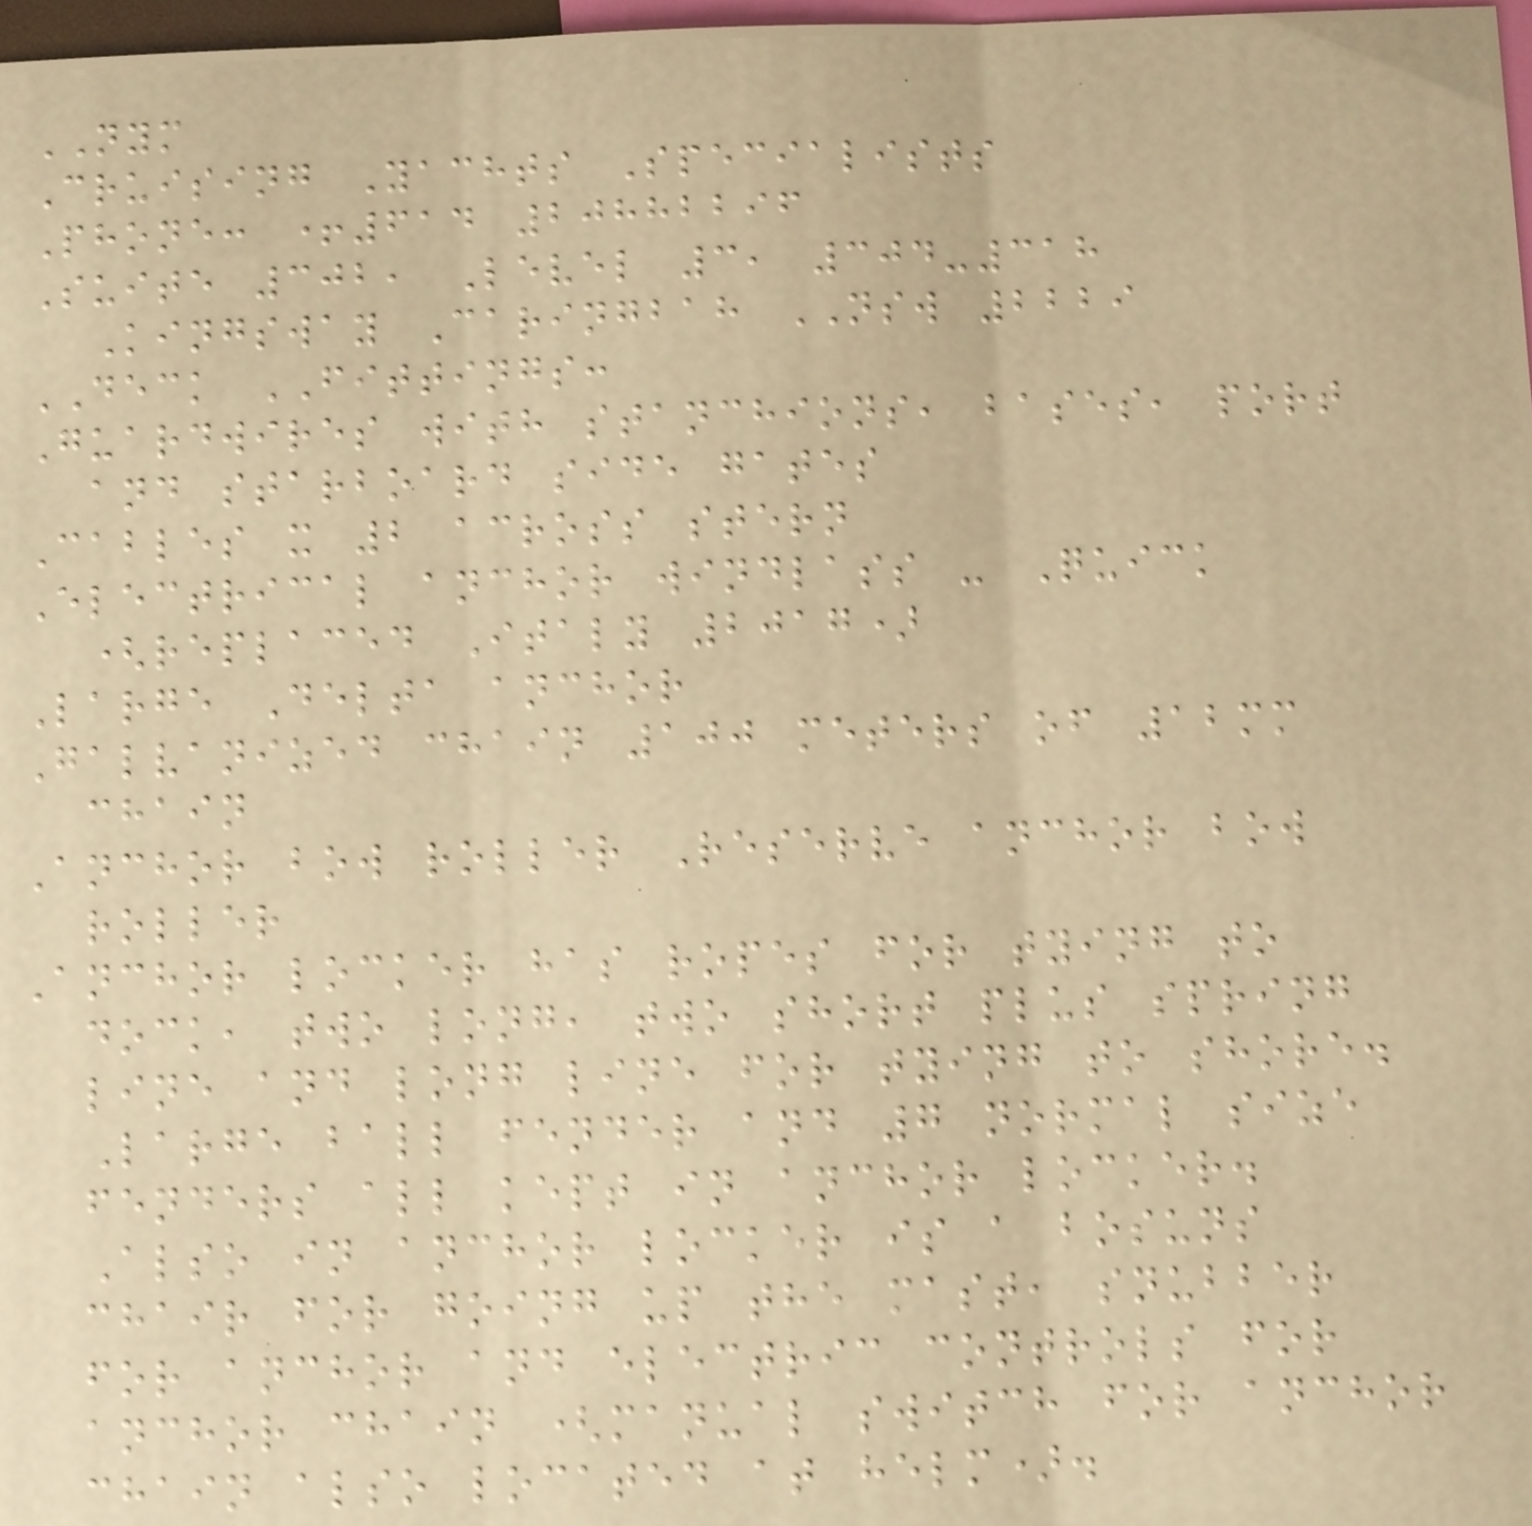NYM
Cruising Yachts Specialists
Phone: +614 20882296
Suite 302, Level 3, 304-318
Kingsway Caringbah NSW 2229
DECK FITTINGS:
Guardwires with stanchions, bases, port
and starboard side gates
Cables x 2 across stern
Electrical anchor windlass - Quick
(replaced Italy 2017)
Large Delta anchor
Galvanized chain 100 meters of 12mm
chain
Anchor bow roller Reserve anchor bow
roller
Anchor locker has ropes for tying to
dock, two long, two short plus spring
line and long line for tying to shore.
Large ball fender and 7 normal size
fenders all kept in anchor locker.
Also in anchor locker is a bosuns
chair for going up the mast, snubber
for anchor and electric controls for
anchor chain (manual switch for anchor
chain also located at helm).
